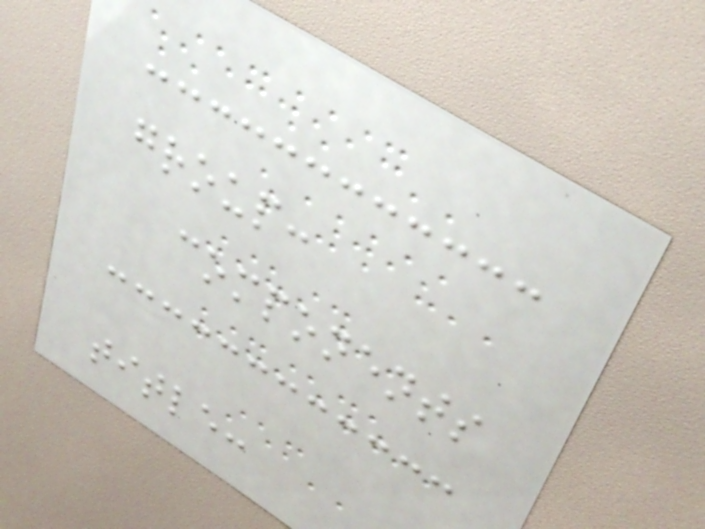group:
components
title:
